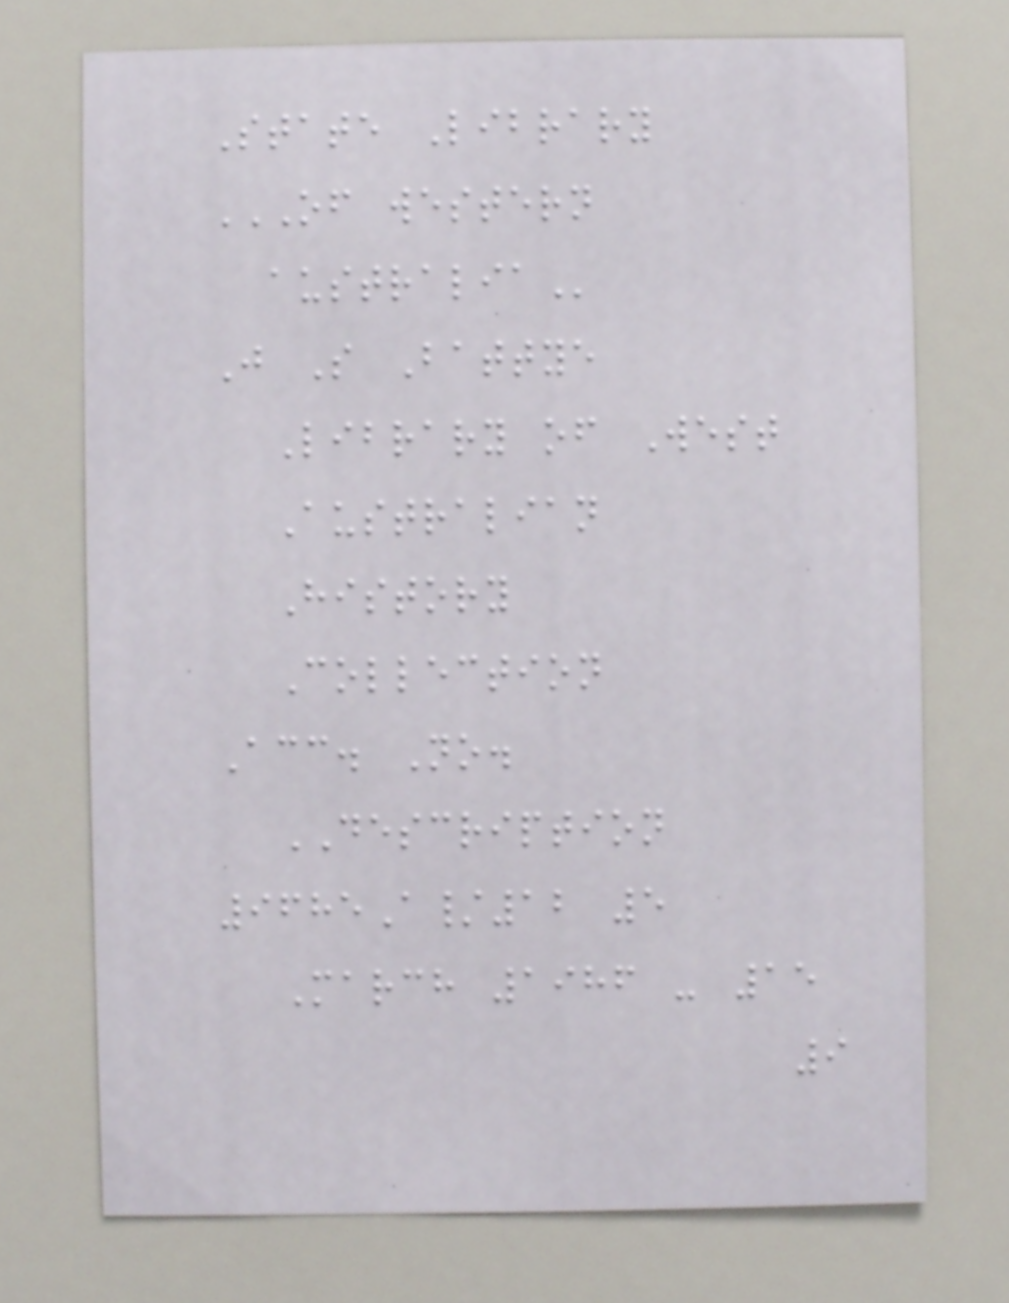State Library
OF WESTERN
AUSTRALIA
J S Battye
Library of West
Australian
History
Collection
Acc. No.
DESCRIPTION
9685A/12 5
March 1986 - 15
9
